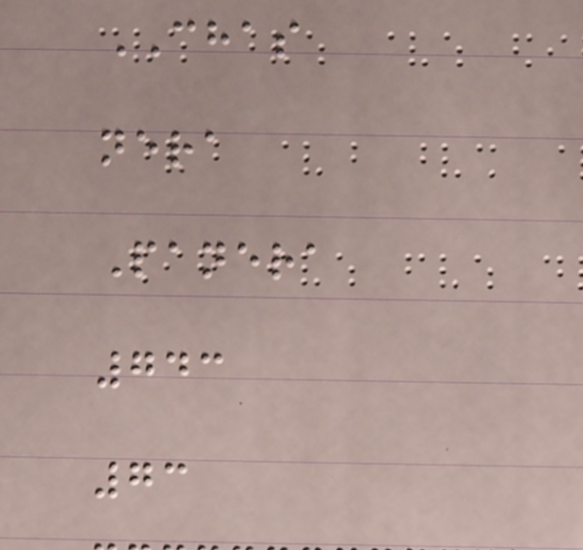CHAS
nera
Panera
743
73
